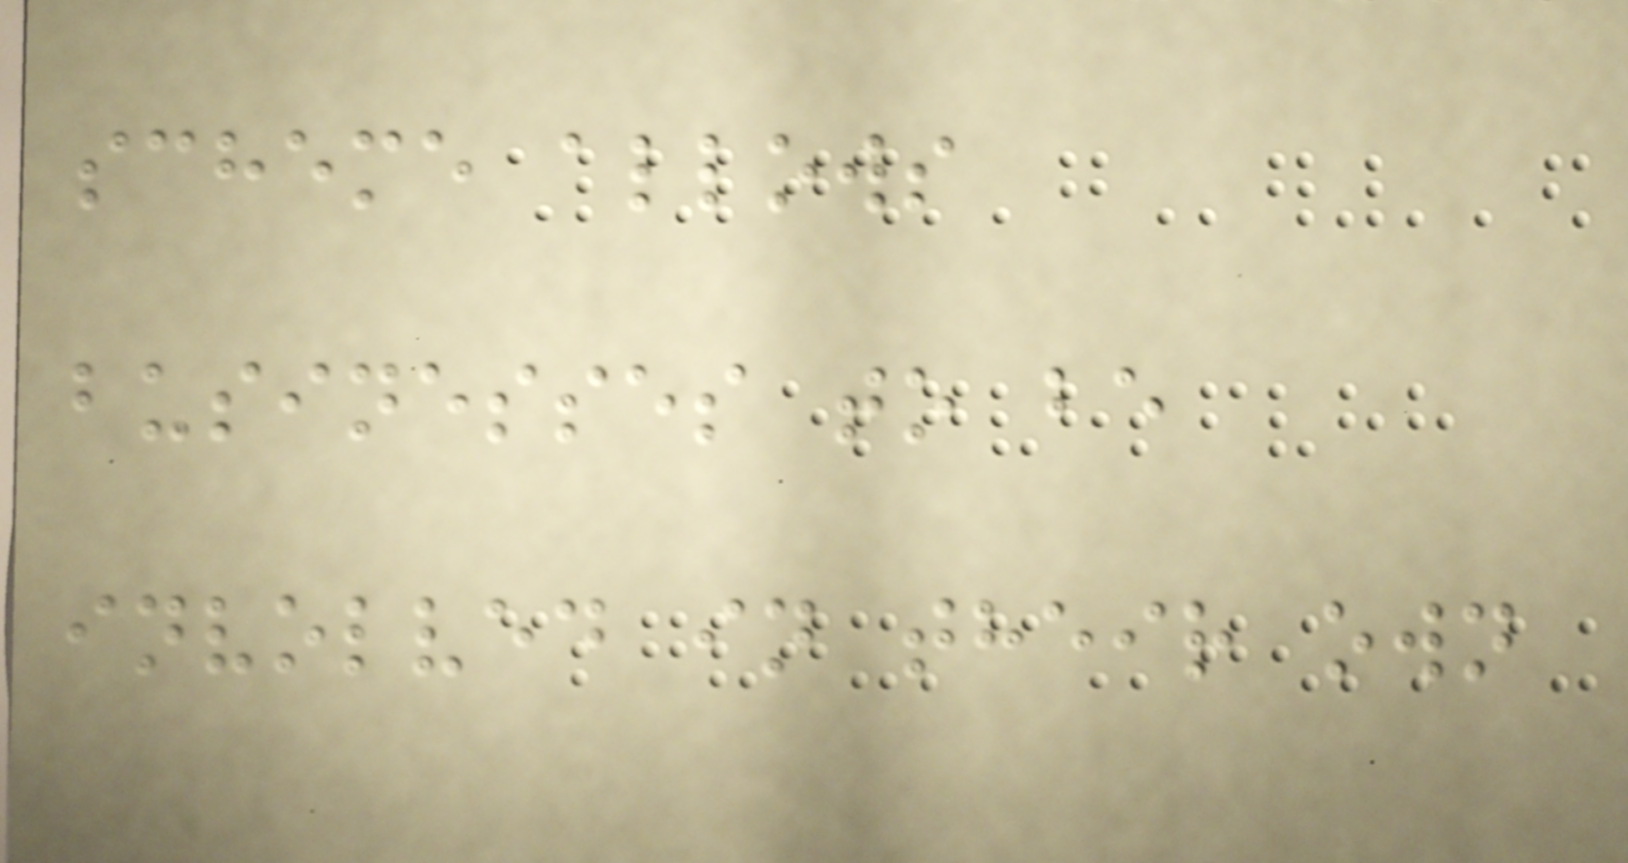scheme allows
businesses to be
involved in their own
